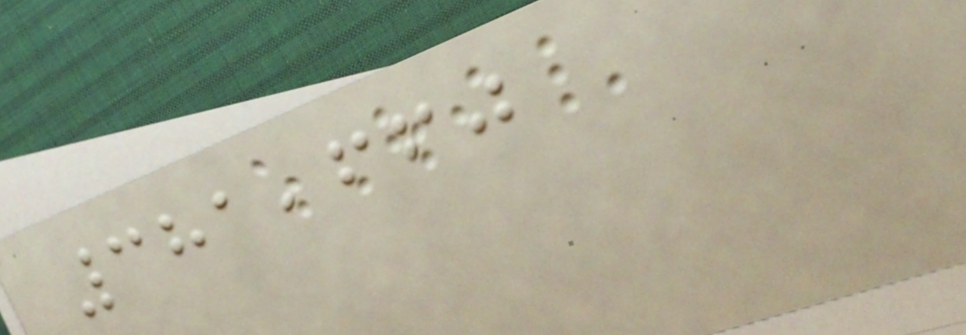381,660
